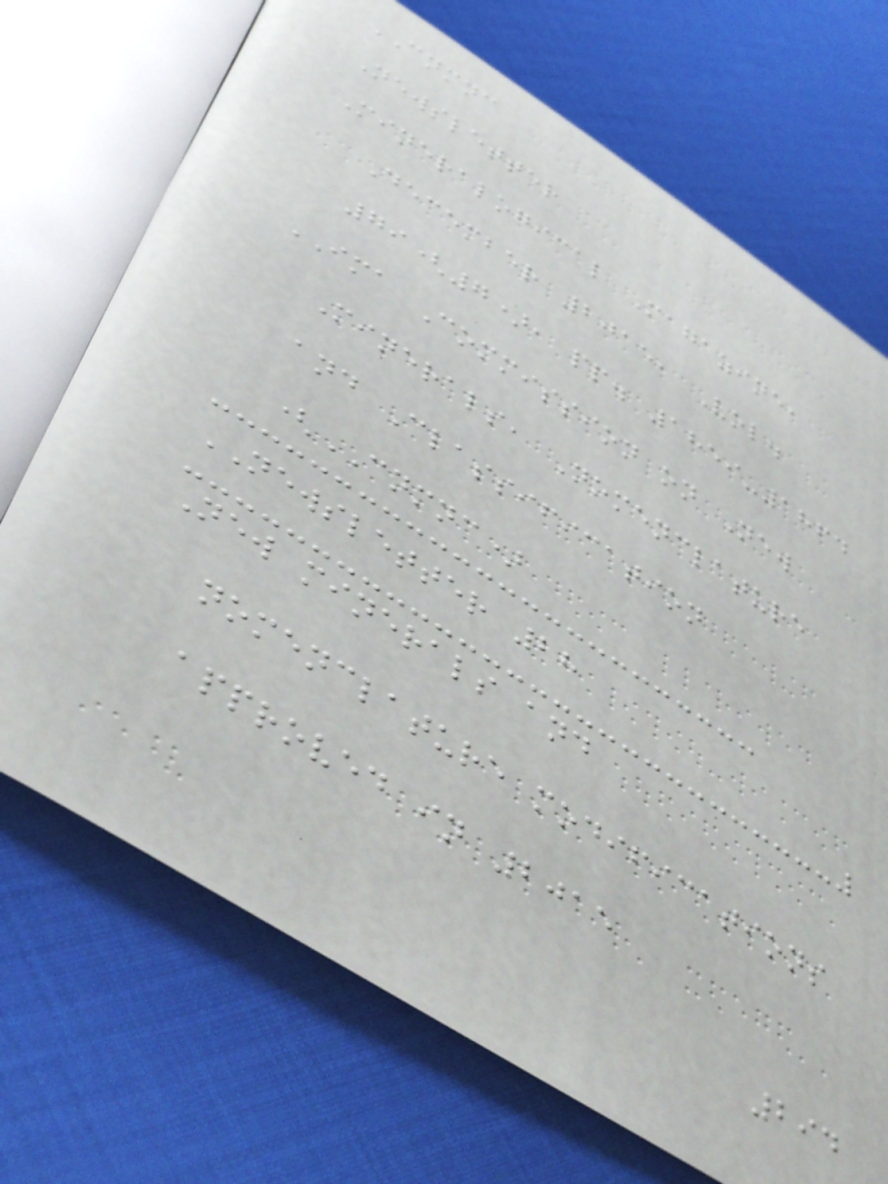CNMNC
Newsletter
Mineralogical Magazine,
December 2015, Vol.
79(7), pp. 1859-1864
IMA Commission on New
Minerals, Nomenclature
and Classification
(CNMNC)
NEWSLETTER 28
New minerals and
nomenclature modifications
approved in 2015
294
